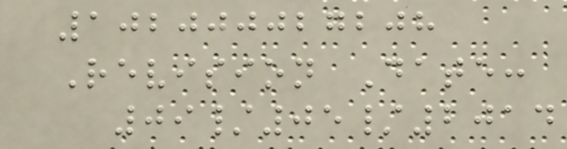102000027208
Revision Date:
09/05/2014
